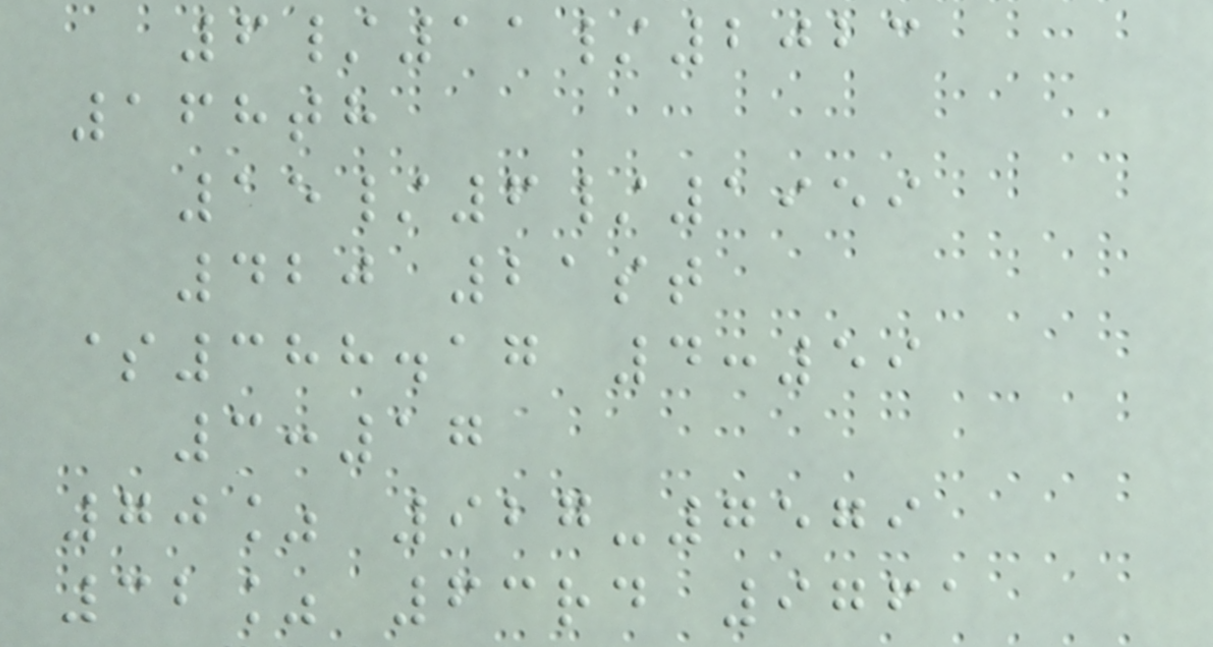6/11/2023
168th
15/6/1959
420 21st
$388.17 4:59
3:17
70% 927-7579
32% 63rd 9761
